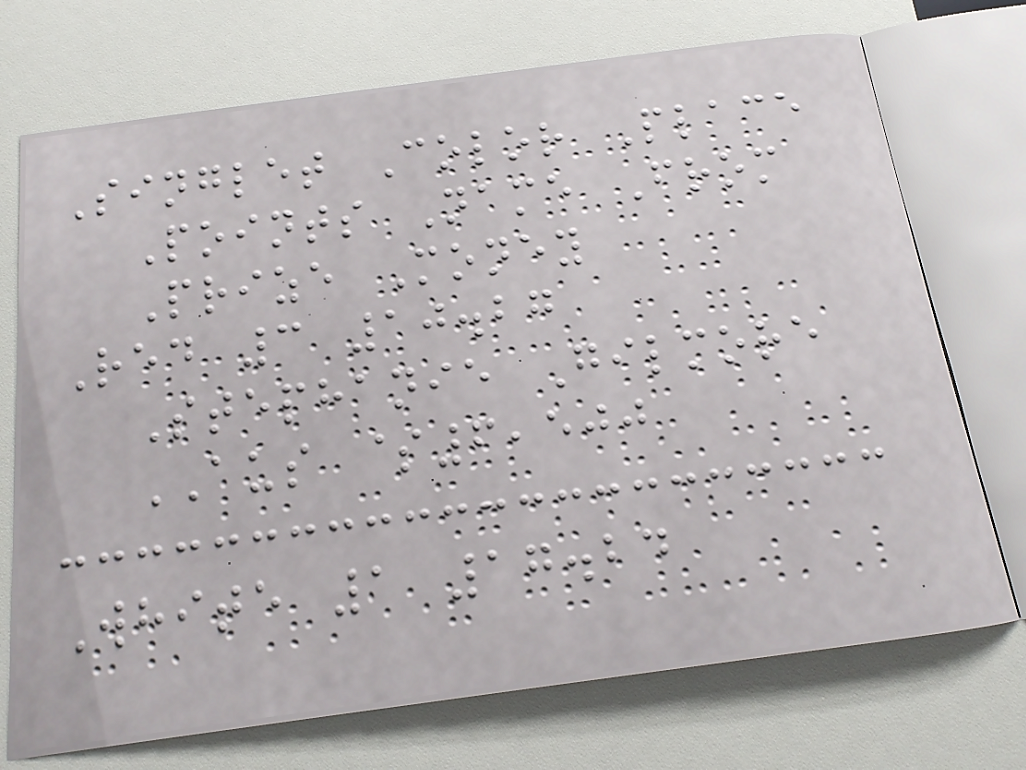Singlet Color Place
Points Name From
Prize Money
Red 3 10.27
Stephanie Gilmore
AUS $6,500
White 1 17.24
